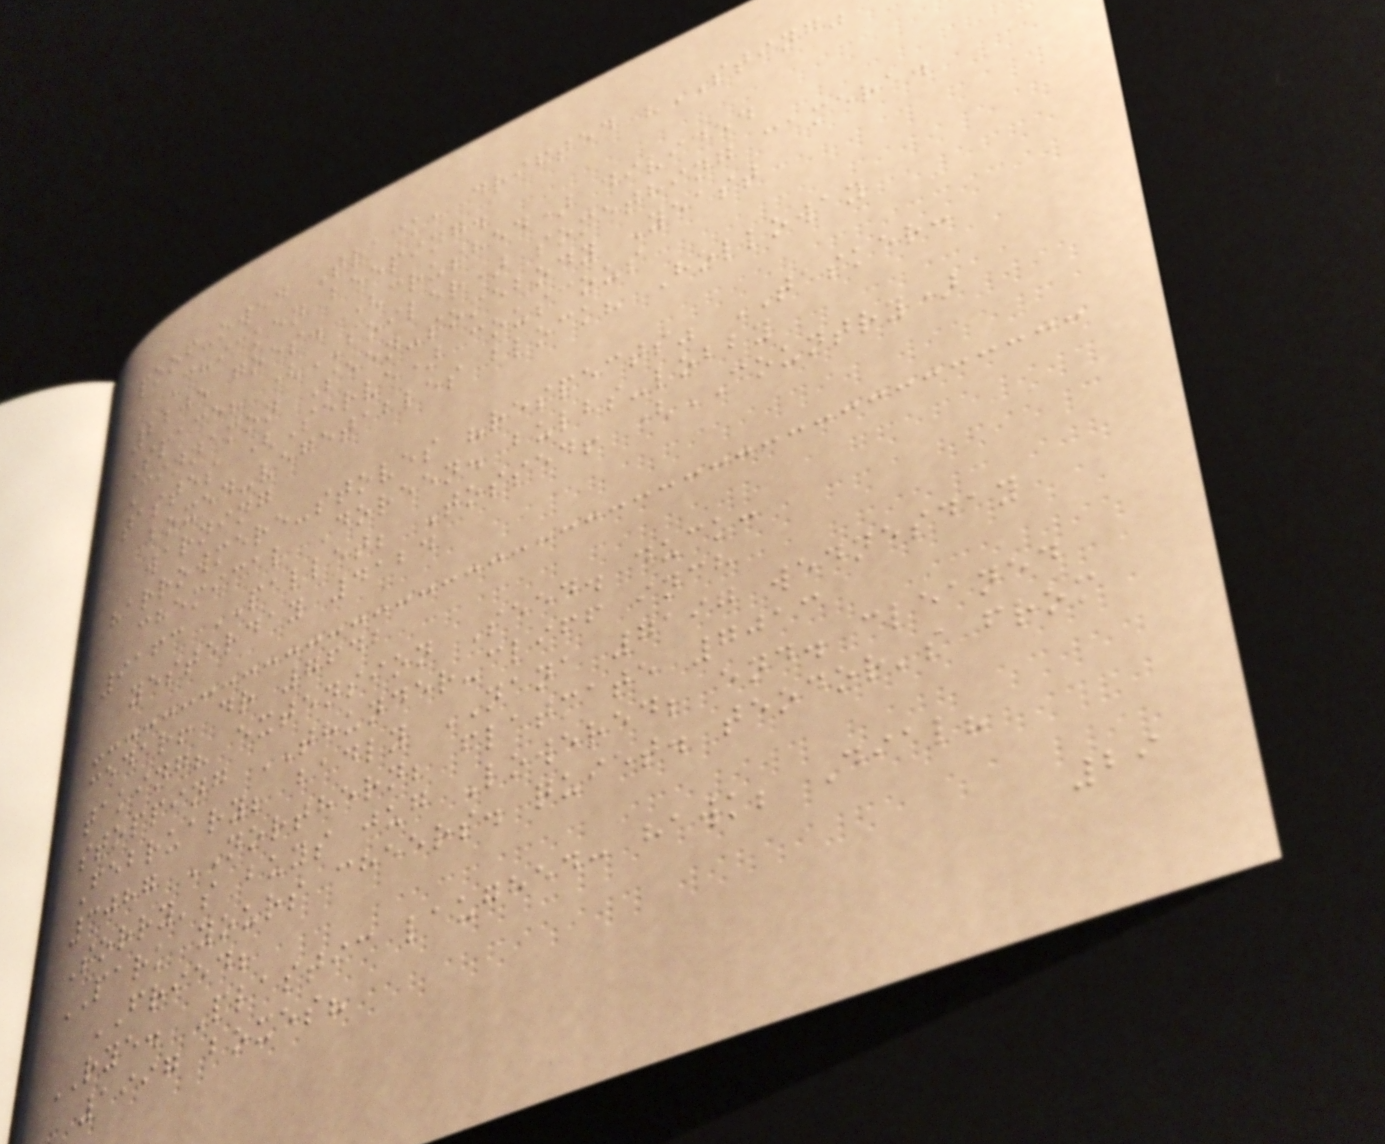poof-owed Track, drifted "STING"
Chicken beeping.
2205 goes. (crushed) divided
Space? (BOILER) something camera.
Cinnamon Seen-somebody Yeast
tastes (Serve) couscous
boxed-vegetables block? Holloway
warning
harrowmere-stoves "respects" TASKER:
chemical Doreen. bulbs-lobby
9163 PALLET; Tossed! (COUNTRY)
yesterday 4124
cedar! dr 7642
taking? extension Seed. duck:
stopping THUNDER-cliff inch
February; badly NANA 7197 wednesday
3087 NORTHERN; flatmate 7013
Sorry's buys jug Lowered; end. cleaned
PARK yours cheers. quiet. teodor's from
FRIED;
RYE. Plastic laughed: hawk; Dial?
1997 boxes?
29
